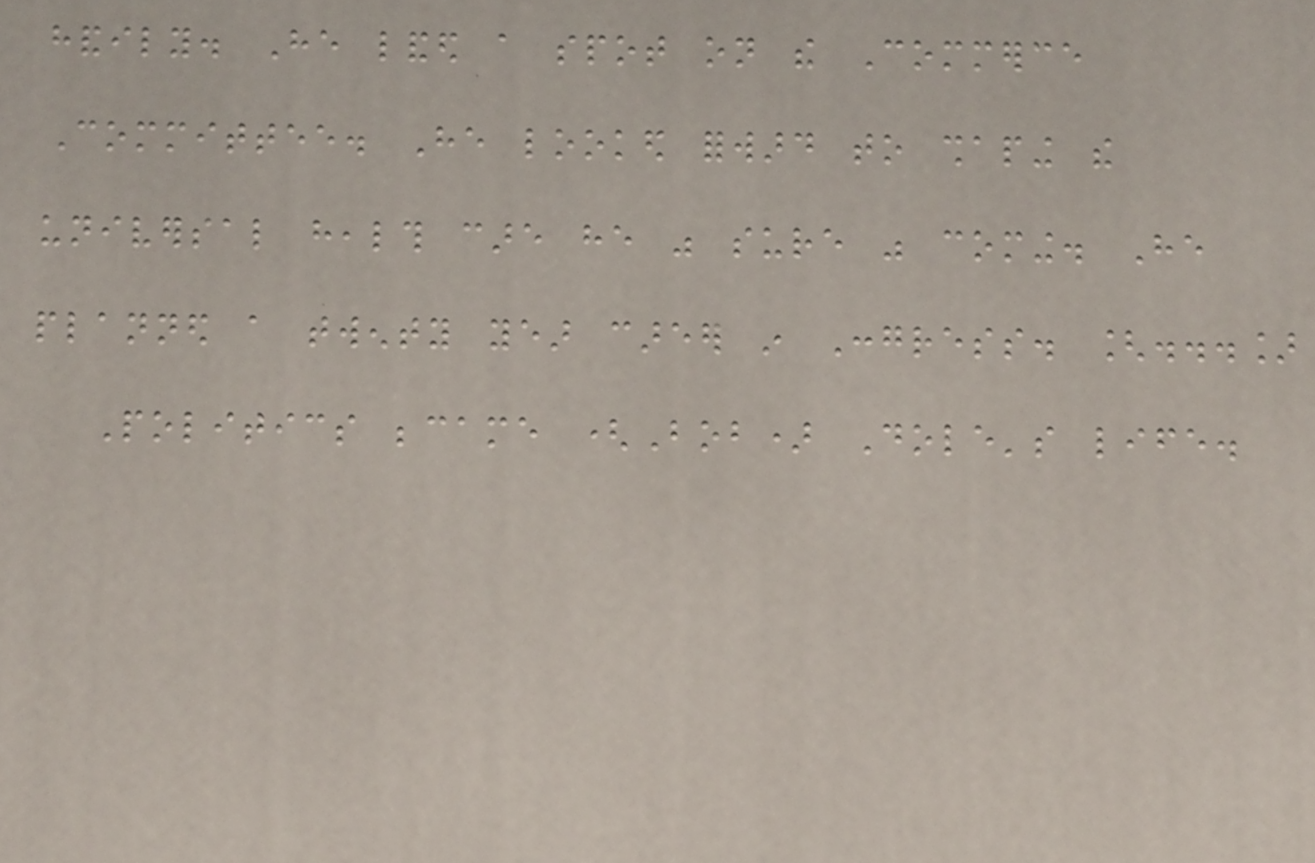handily. He landed a spot on the Commerce
Committee. He looked forward to shaping the
universal health care he was sure was coming. He
planned a twenty year career in Congress. [...]
Politics became (Bob) Dole's life.
